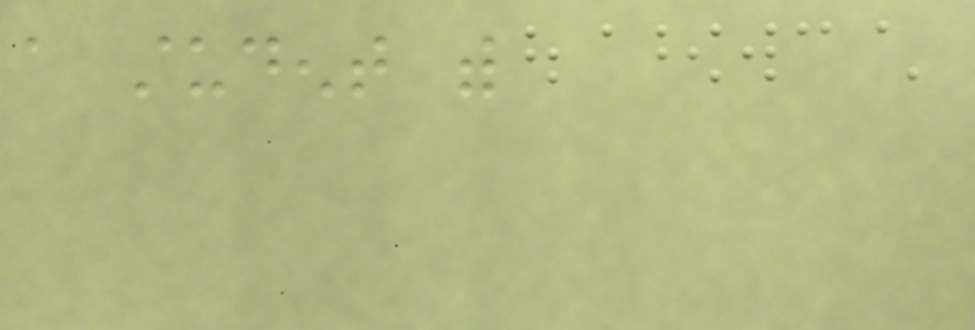a student with
